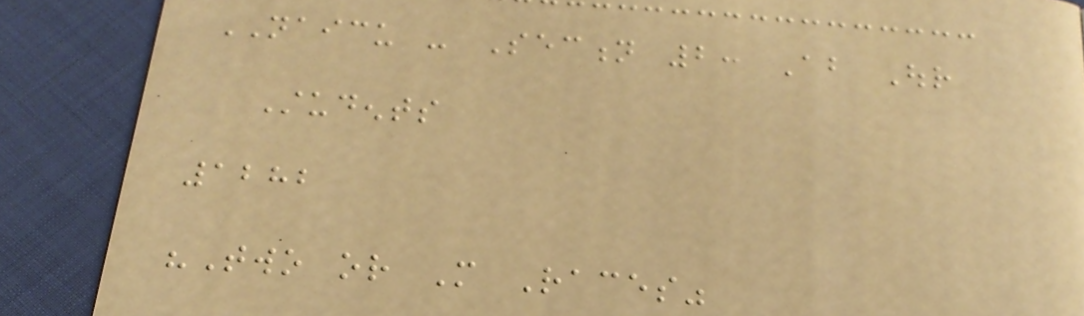NAICU - Section 2: About Our
Students
1282
"Two or More Races"
